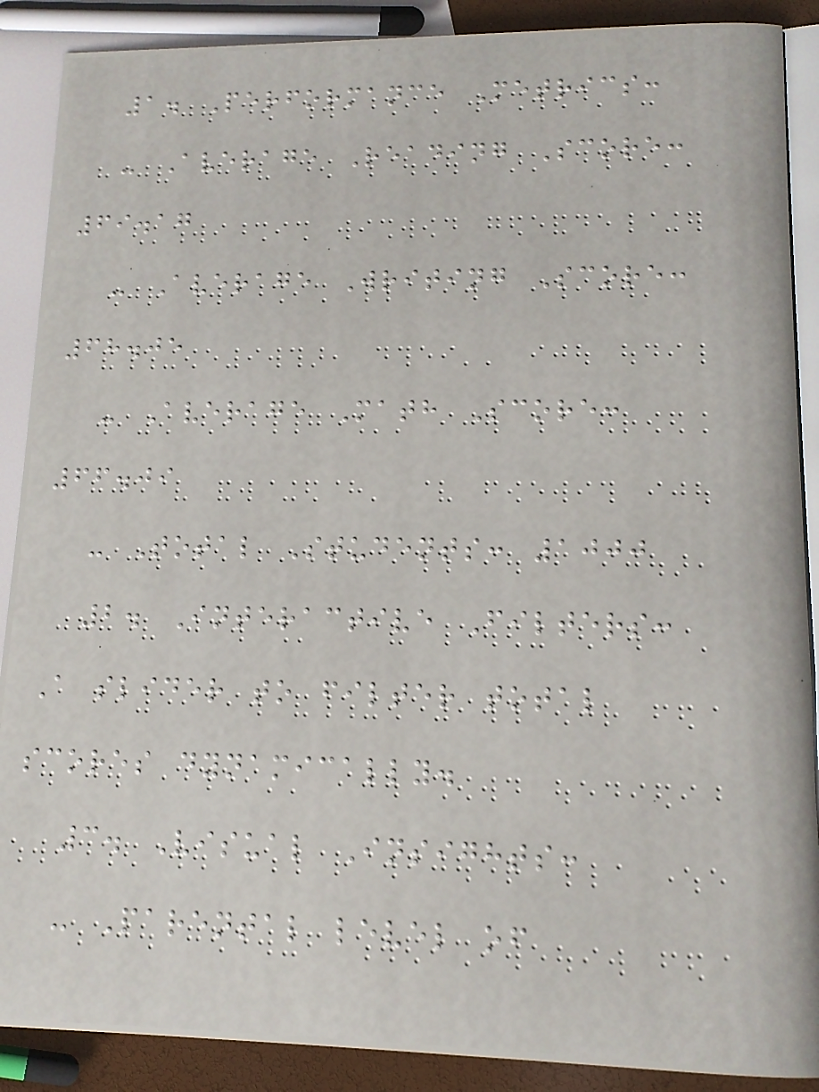1. Performance Metrics:
- Average Reading Score:
69.17
- Average Writing Score:
68.05
- Average Math Score:
66.09
- Total Students: 1000
2. Interactive Filters:
A slider to filter total
scores dynamically.
3. Visual Insights:
- Parental level of
